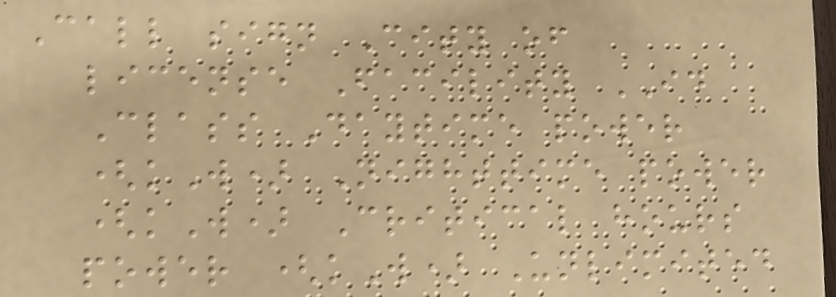Call sign City of
license Facility ID
Class Daytime power
(kW) Nighttime power
(kW) Critical hours
power (kW) Unlimited
